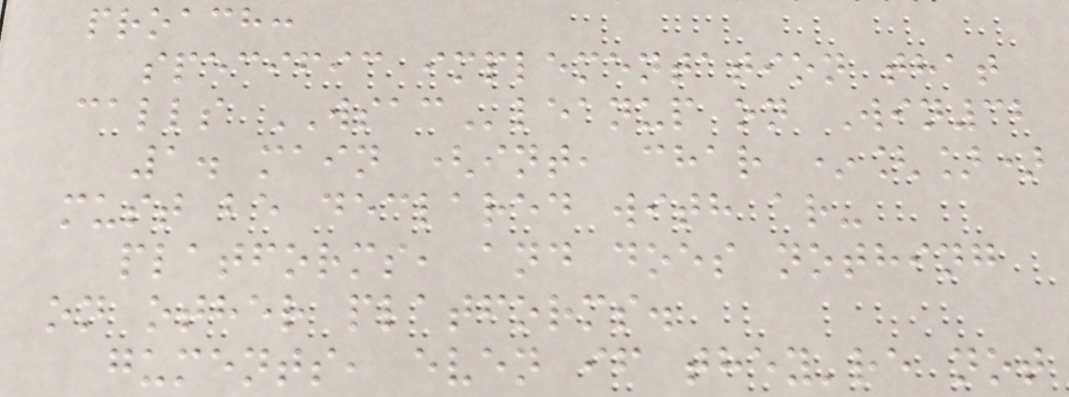proach:
specific implementation that
calls WSACleanup on Win32
1. main (int, char *[])
must be declared with ar-
platforms, and does nothing
on other platforms.
guments, even if they're not
